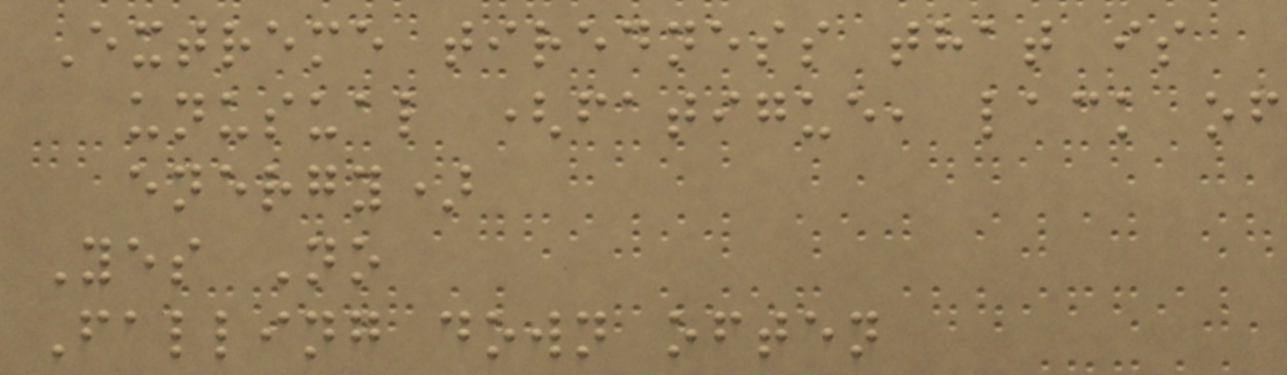Extreme tiredness that is
unusual (fatigue, lack of
energy)
Yes No
Falling down often
